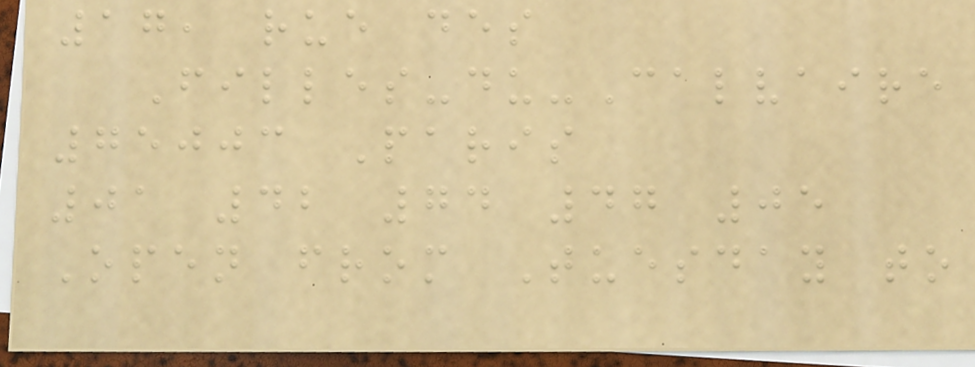17, rue des
Filles-du-Calvaire
75003 Paris
01 42 74 47 05
Open from Tuesday to
